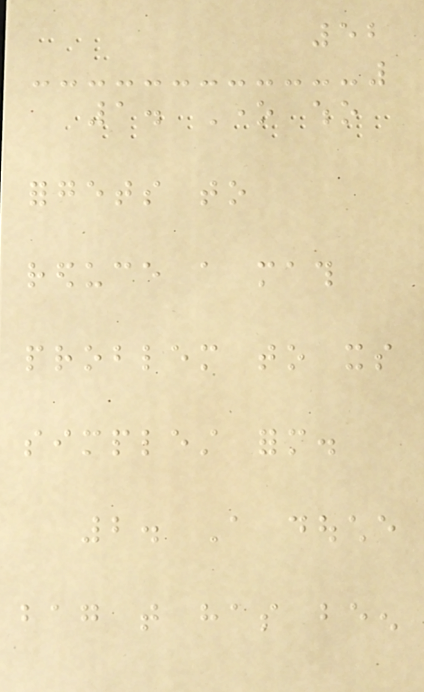52
1. One who
forgets to
reduce a math
problem to its
simplest form.
2. A douche
bag that has been
